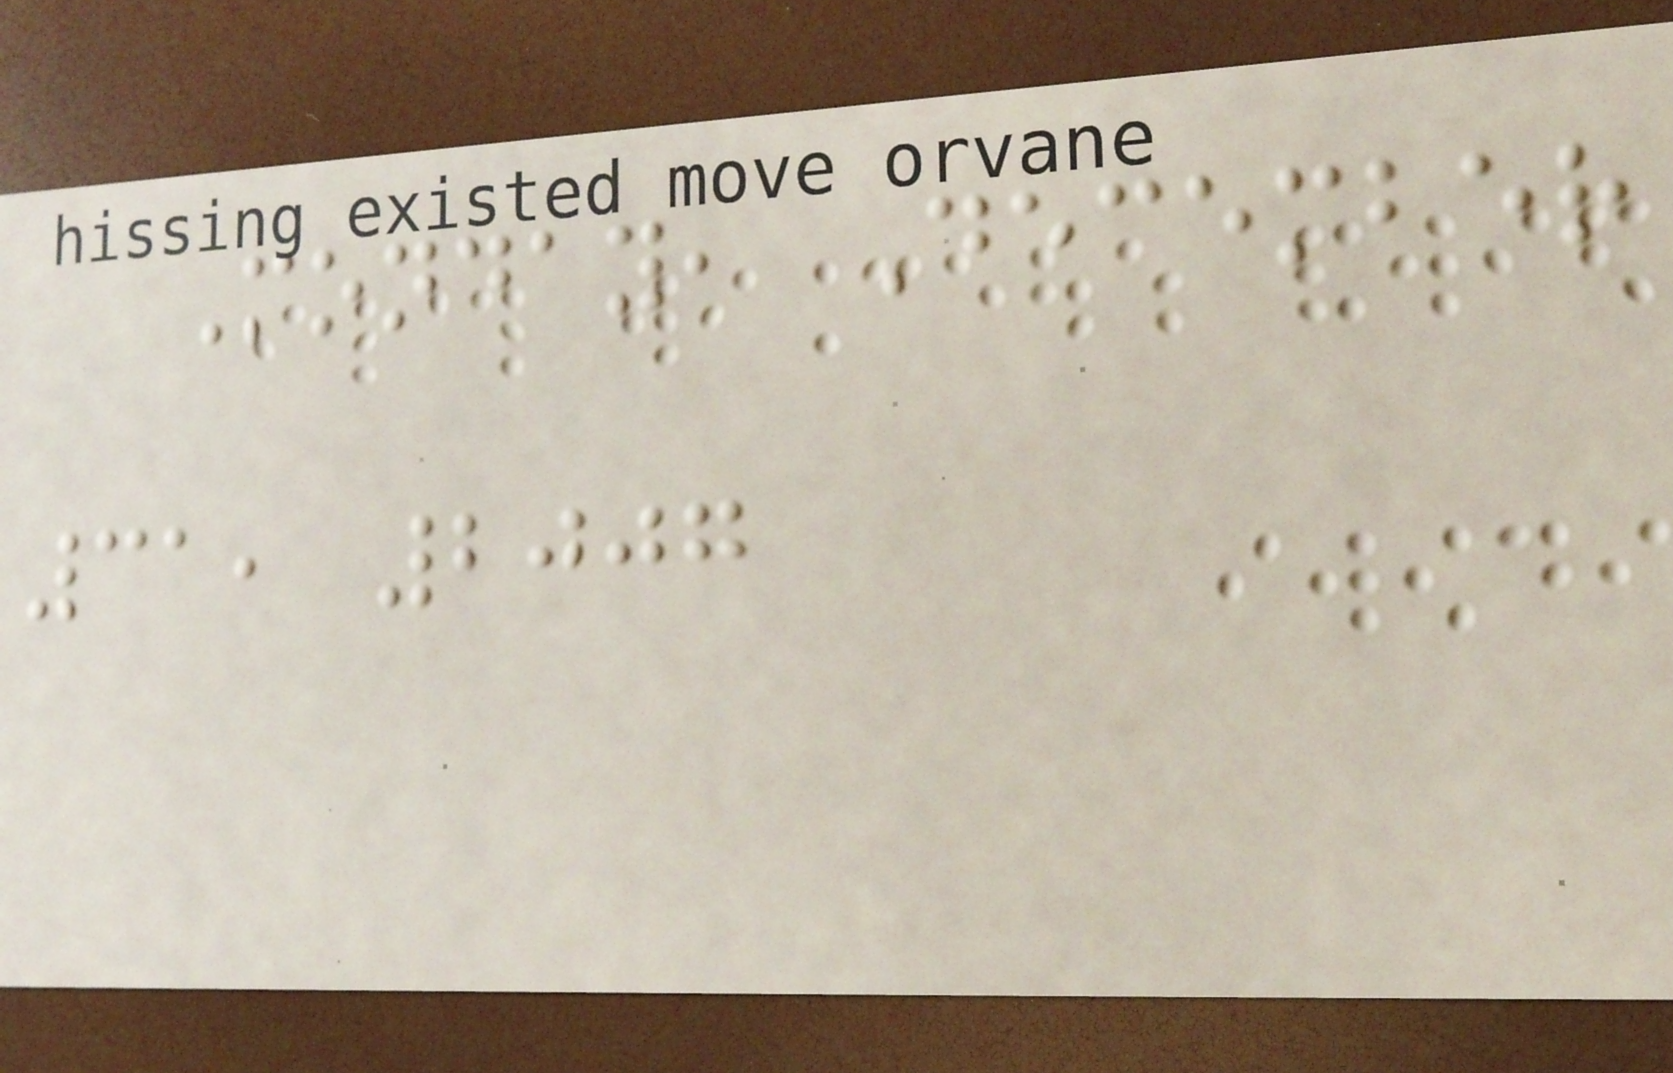Monday, December
31, 2007
